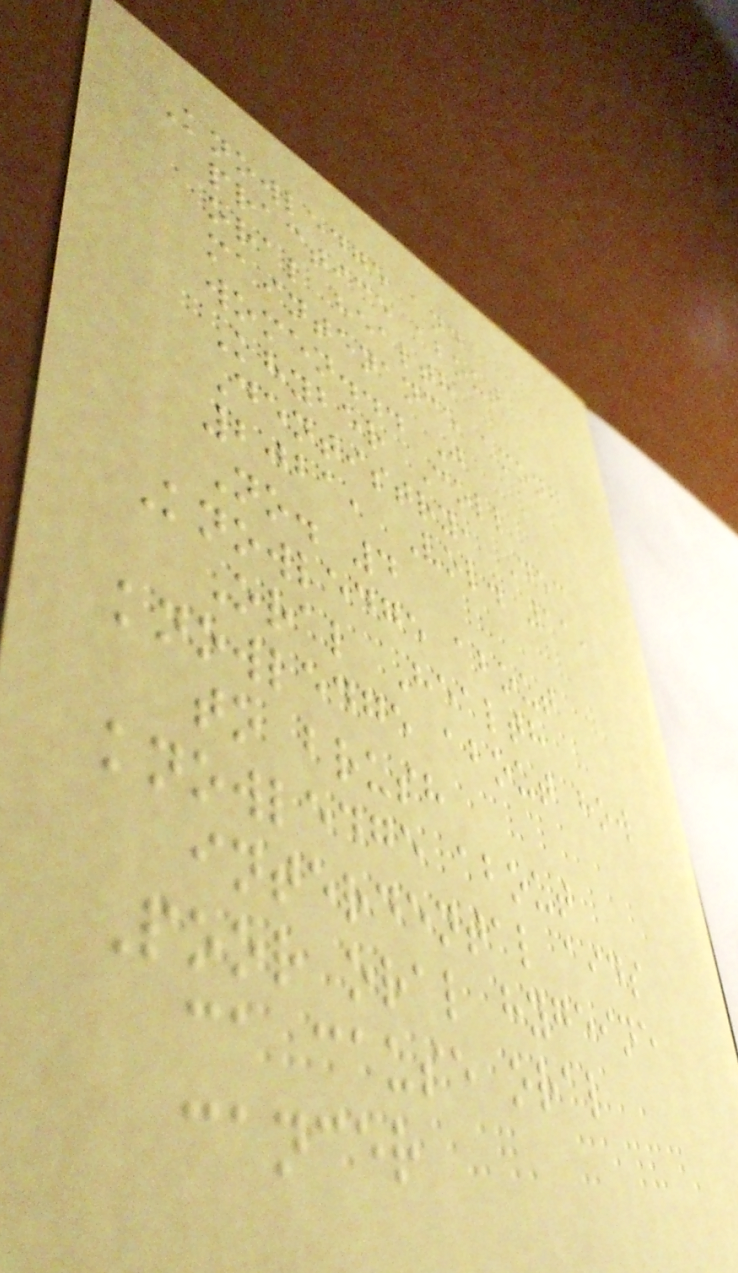Knowledge and
practice about
oral health
maintenance among
women... J
Khyber Coll
Dentistry, Dec
2021, Vol. 11,
No. 4
Knowledge about
Oral Health
knowledge about how
to brush
knowledge about
interdental aids
Poor oral hygeine
ca cause oral
cancer
